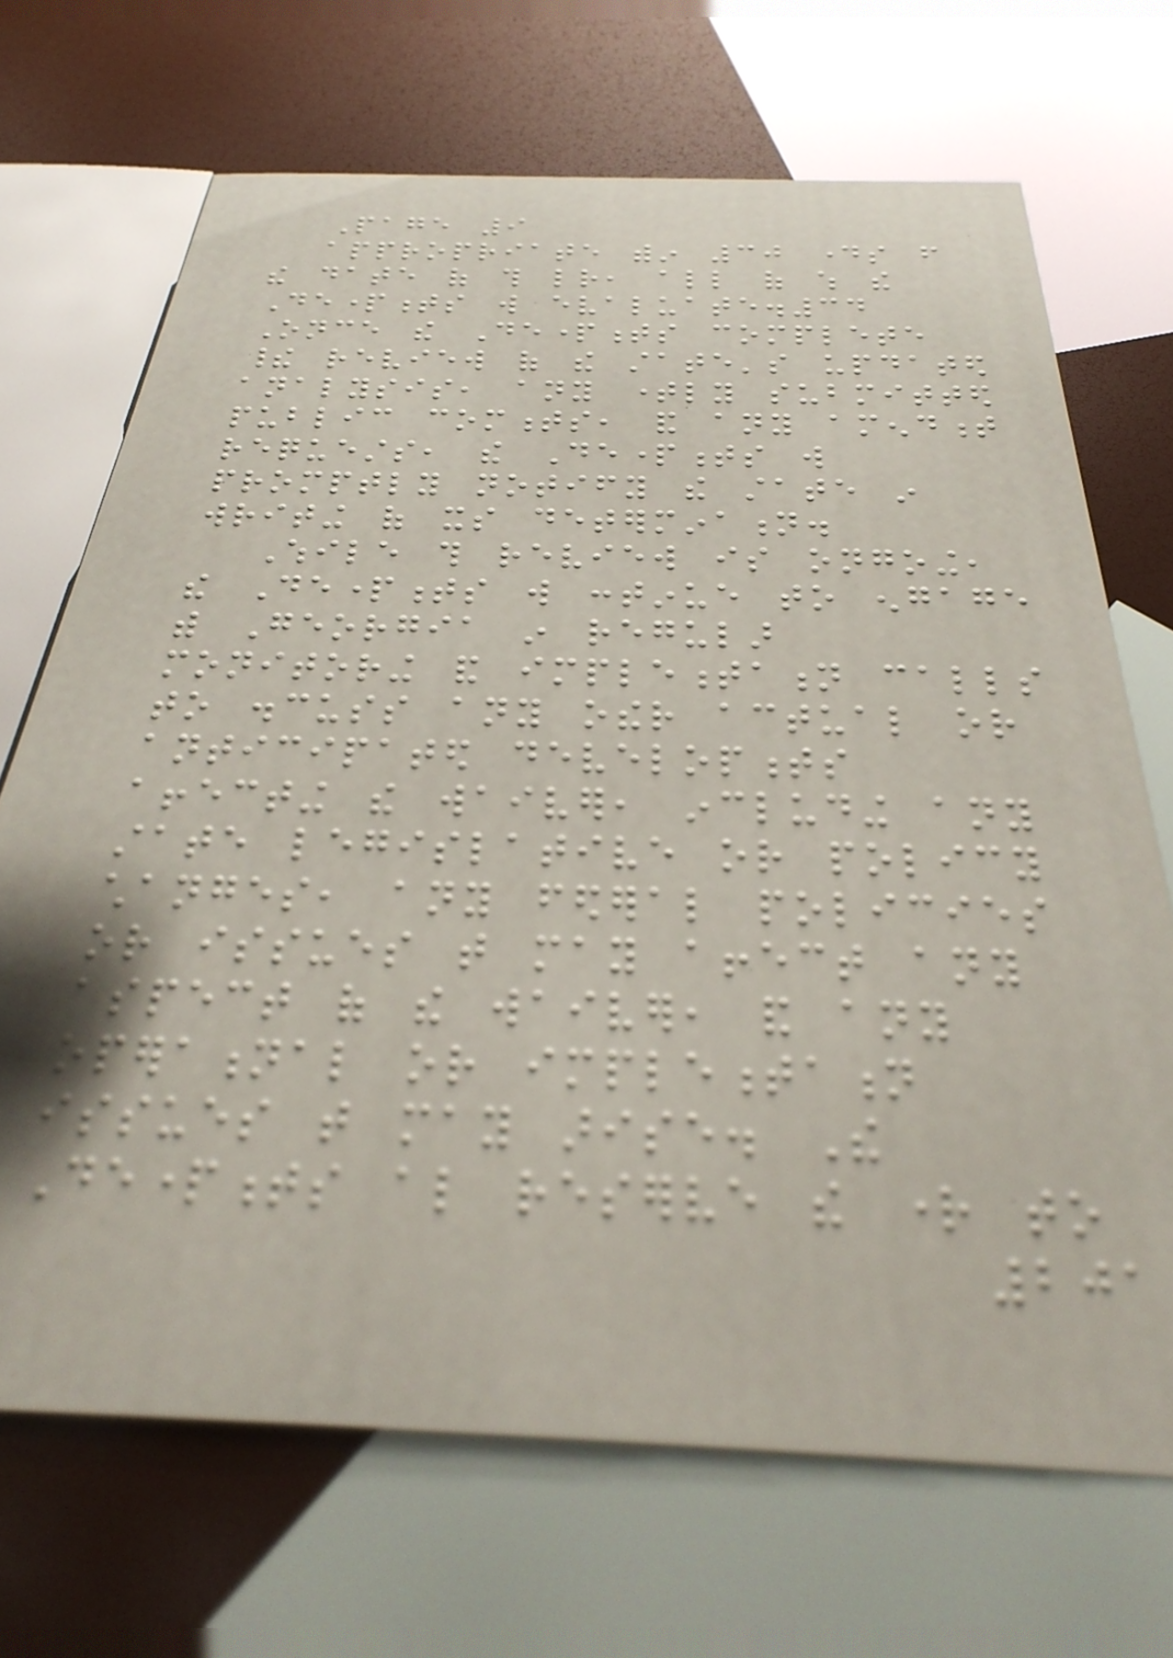Page 9
appropriate within 30 days from
the date of this letter, all of which the
Departments will evaluate.34
Once the Departments complete
their review of the state's updated
analysis, any timely submitted
public comments, and any amendment
requests, the Departments will
promptly notify the state in
writing of its determination.
While this review is ongoing,
the Departments will continue to engage
with Georgia in regular
monitoring and implementation calls
to discuss any other actual or
anticipated developments
affecting the waiver, including any
state legislative or policy
changes, any federal policies
or issues that may affect any
aspect of the waiver, and any
operational or implementation
issues that may arise. The
Departments also reserve the right to
201
